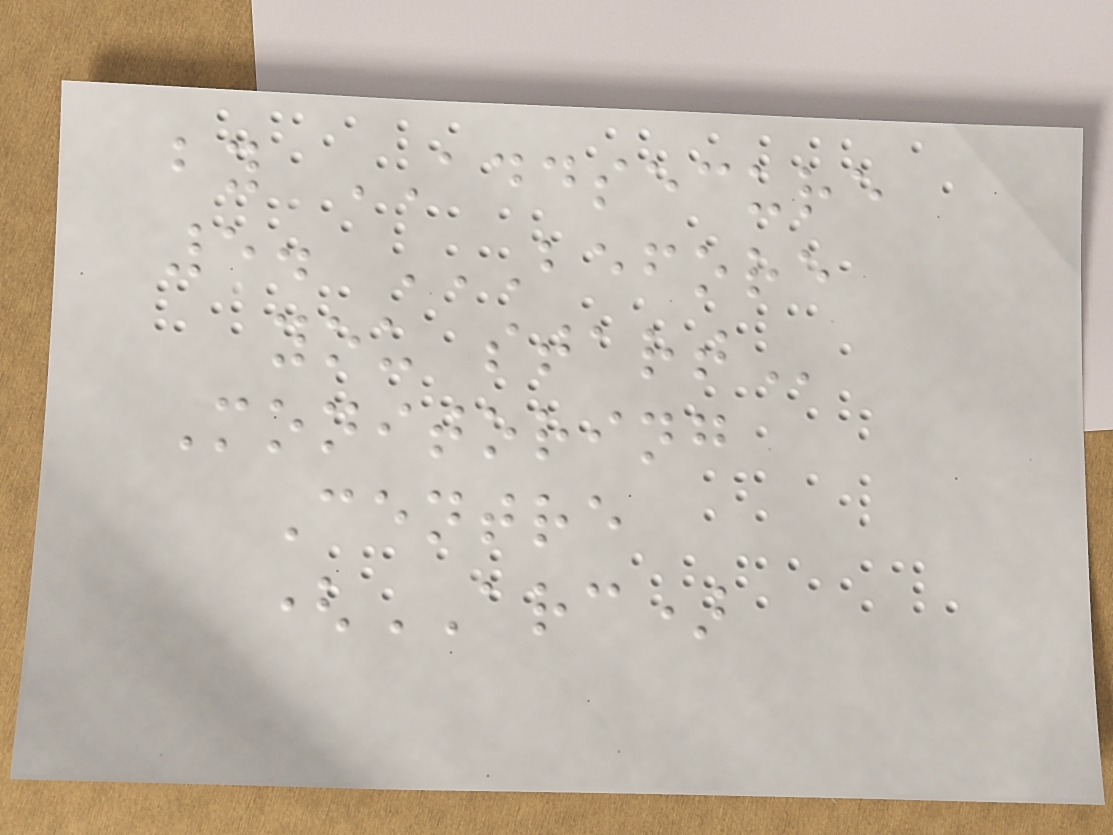by ADDSECURE
5. BEFORE
YOU START
Monitoring
Centre
(ARC)
